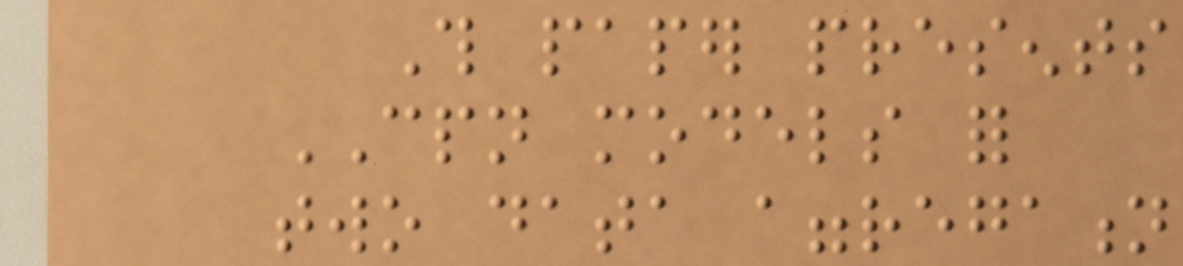This paper presents
CPN models for
two data aggregation
